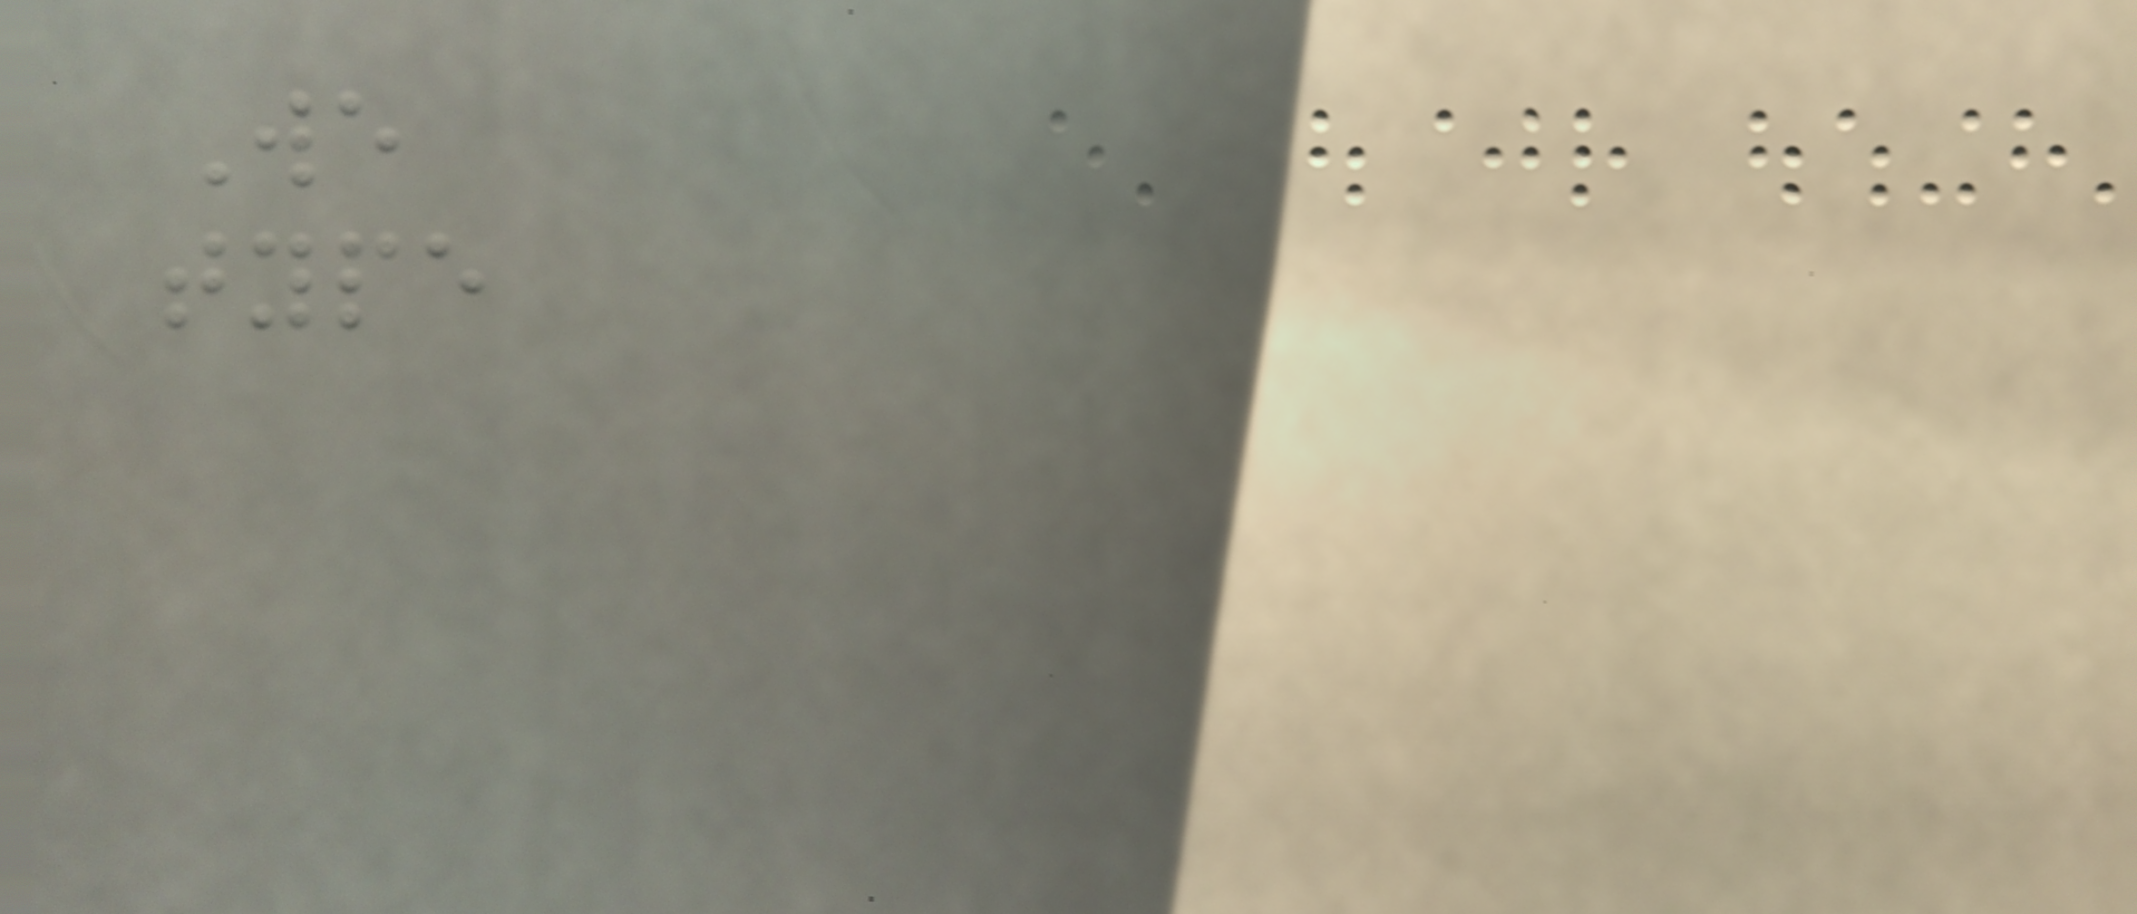We
type
